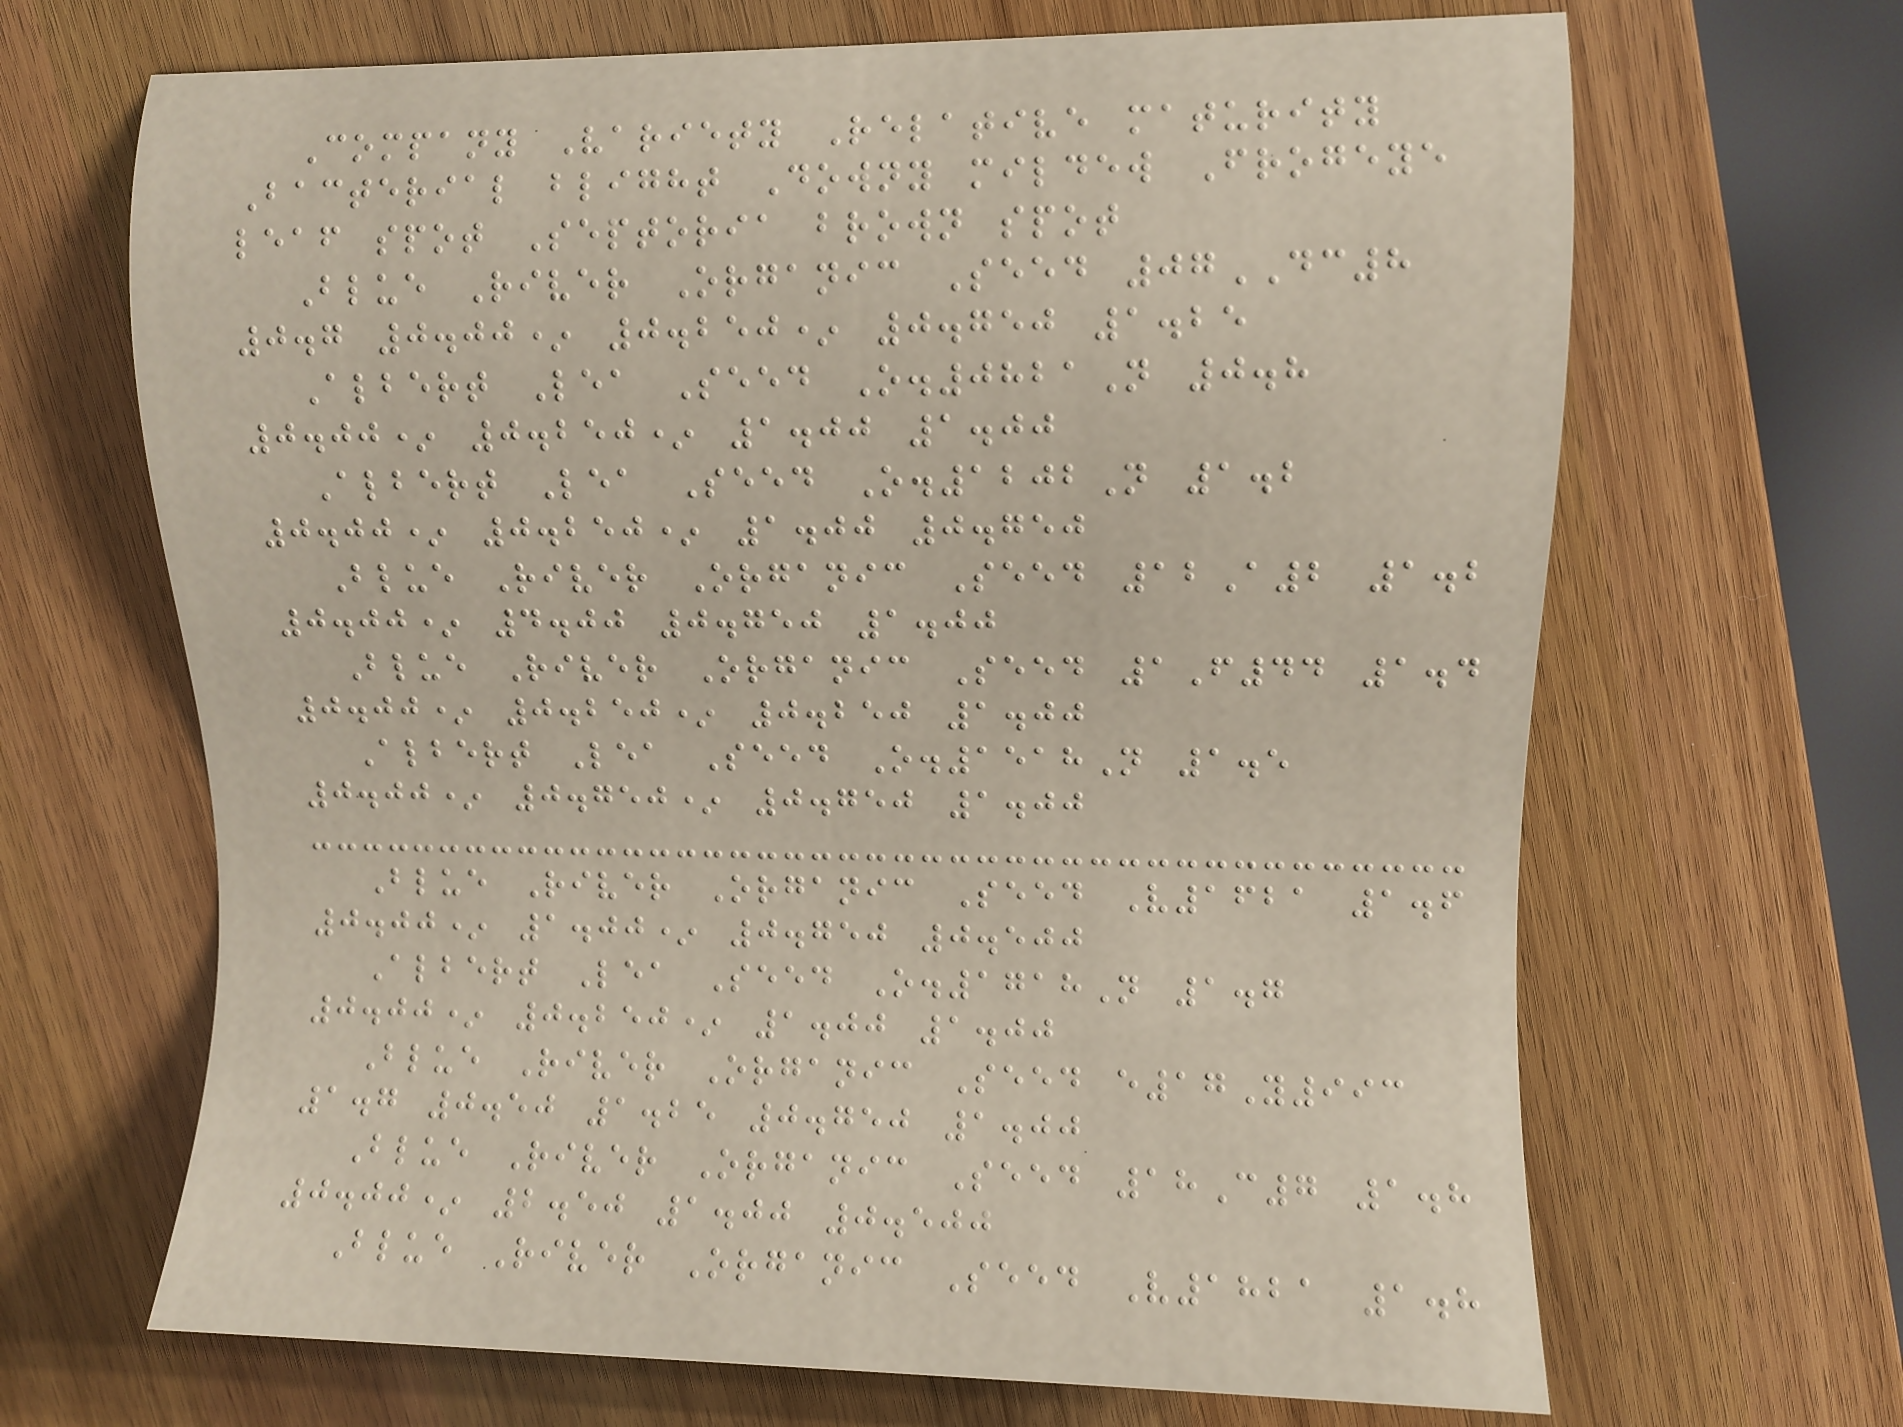Company Variety Relative maturity
Bacterial blight Downy mildew Frogeye
leaf spot Septoria brown spot
Blue River Organic Seed 07DC8
0.7 0.00* 0.250* 0.750 1.25
Albert Lea Seed O.0821N 0.8
0.00* 0.250* 1.00 1.00
Albert Lea Seed O.1202N 1.2
0.00* 0.250* 1.00 0.750
Blue River Organic Seed 12A2 1.2
0.00* 4.00 0.750 1.00
Blue River Organic Seed 1F44 1.4
0.00* 0.250* 0.250 1.00
Albert Lea Seed O.1518N 1.5
0.00* 0.750* 0.750 1.00
Blue River Organic Seed V1621 1.6
0.00* 1.00* 0.750 0.500
Albert Lea Seed O.1718N 1.7
0.00* 0.250* 1.00 1.00
Blue River Organic Seed e17Y993
1.7 0.50 1.25 0.750 1.00
Blue River Organic Seed 18C7 1.8
0.00* 2.50 1.00 0.500
Blue River Organic Seed V1821 1.8
